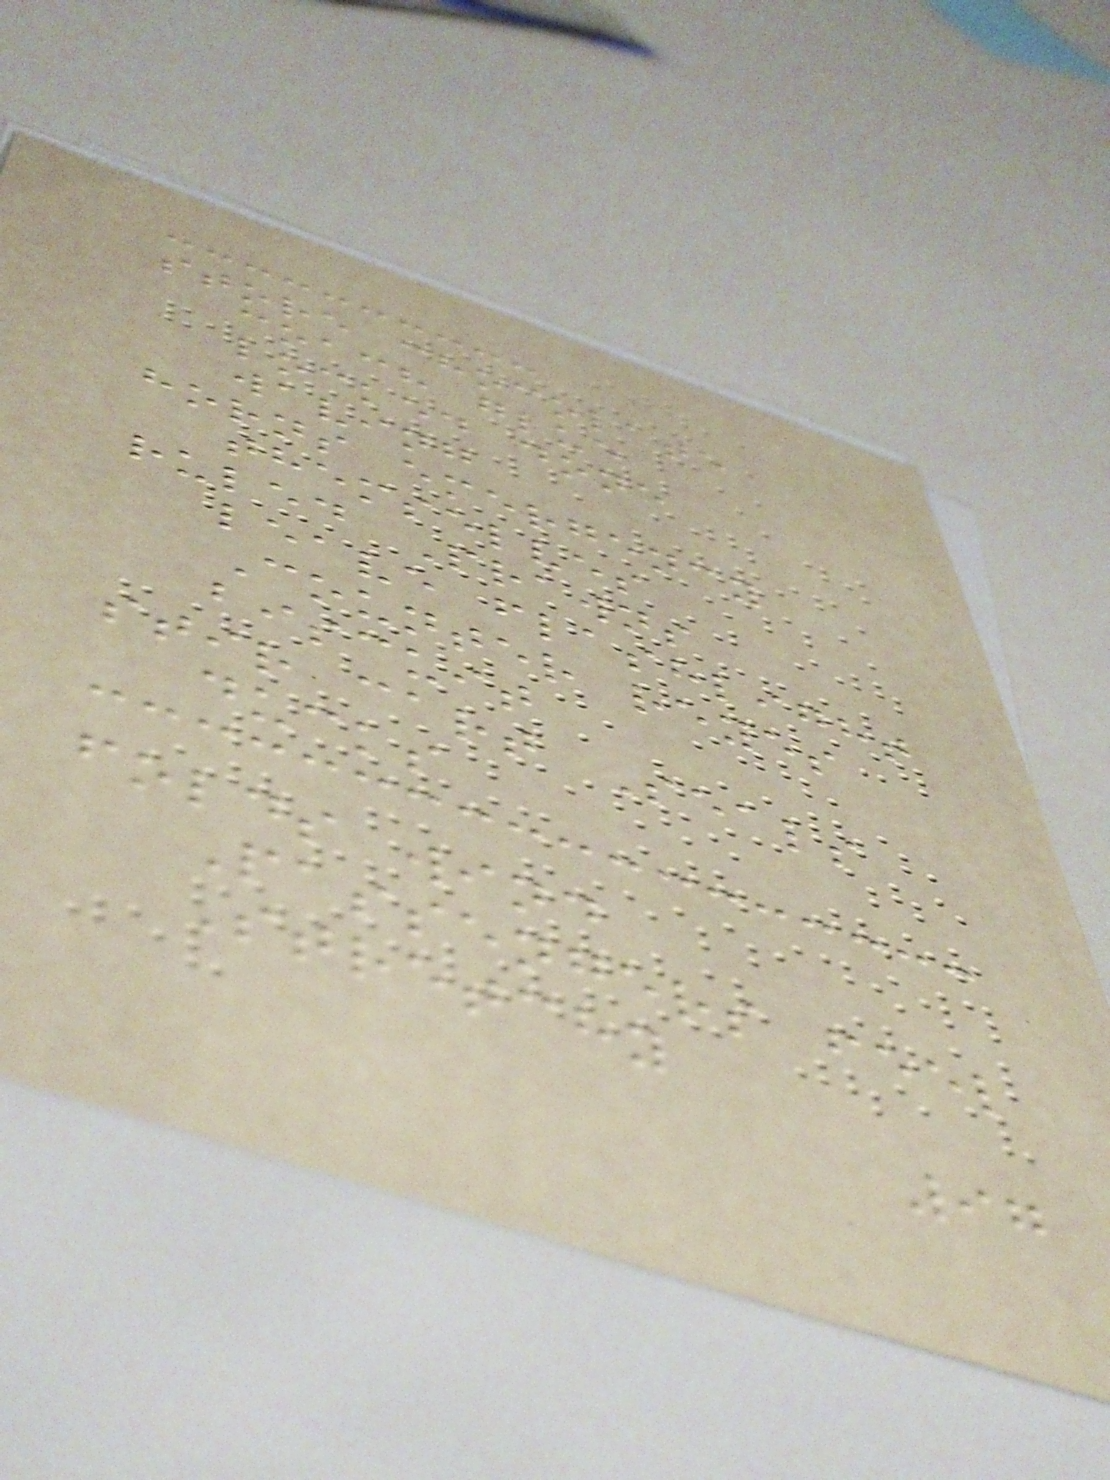store chocolate
coach glue
locked done
waving
horns emergency
themselves
ruled Prawns
leave flashlight
Counter reyes
biscuit
stir cart Seals
ducks
folds wind
Passengers feel
Stretchy
97
